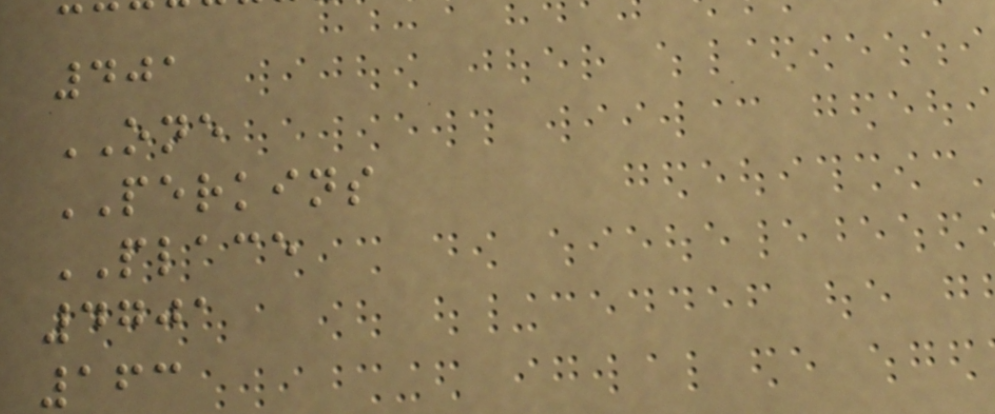401
ONE
PERKINS
PLACE
4701
163
